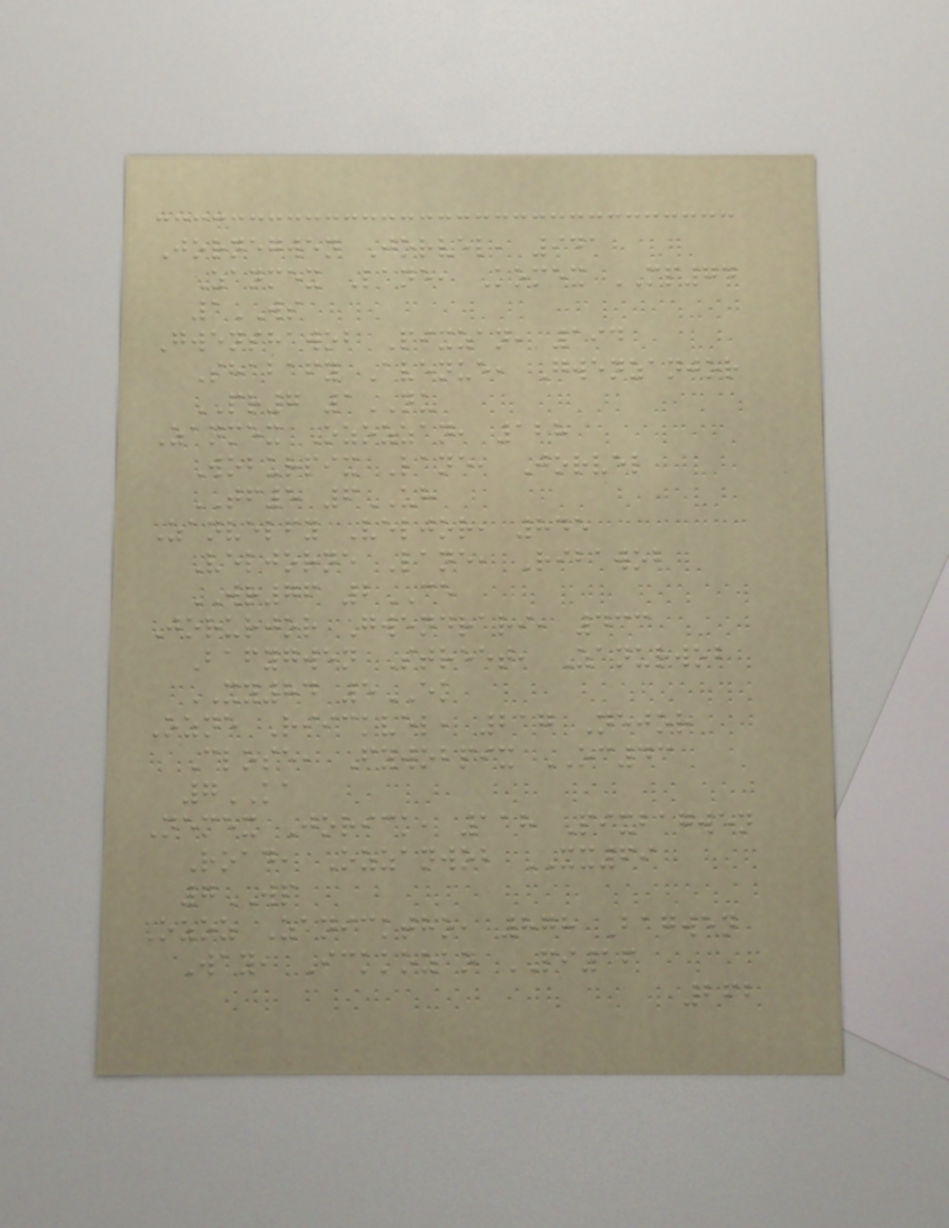Jornegwen Jorvel, 941
Zanmex Lane, Komex MP74
1WS
Gwenshawob Pixzan, 194
Shabafy Avenue, Gwenzanjor
PR7 1NU
Zanmex Ozozzan, 128
Woburpix Lane, Jorvel
TF5 6UH
Zanvelfy Veljor, 845
Veljorne Lane, Ribawob
WR76 2CE
Jorurjor Gwendrari, 433
Bafygwen Street, Zanurwob
XY84 5EK
Ozne Riickvel, 217 Nejor
Close, Fywobpix OC43
7KA
Nemex Jorick, 118 Pixbagwen
Road, Ozzanwob XX69
7WP
Ozoz Zanicktho, 878 Bagwen
Way, Ickkozan PI16
262
